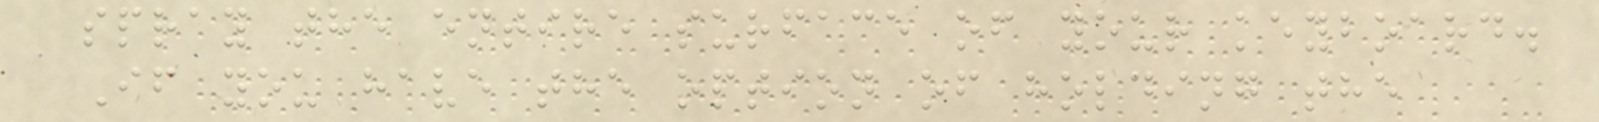spray the entire surface of your keyboard.
If you have the option of holding the
